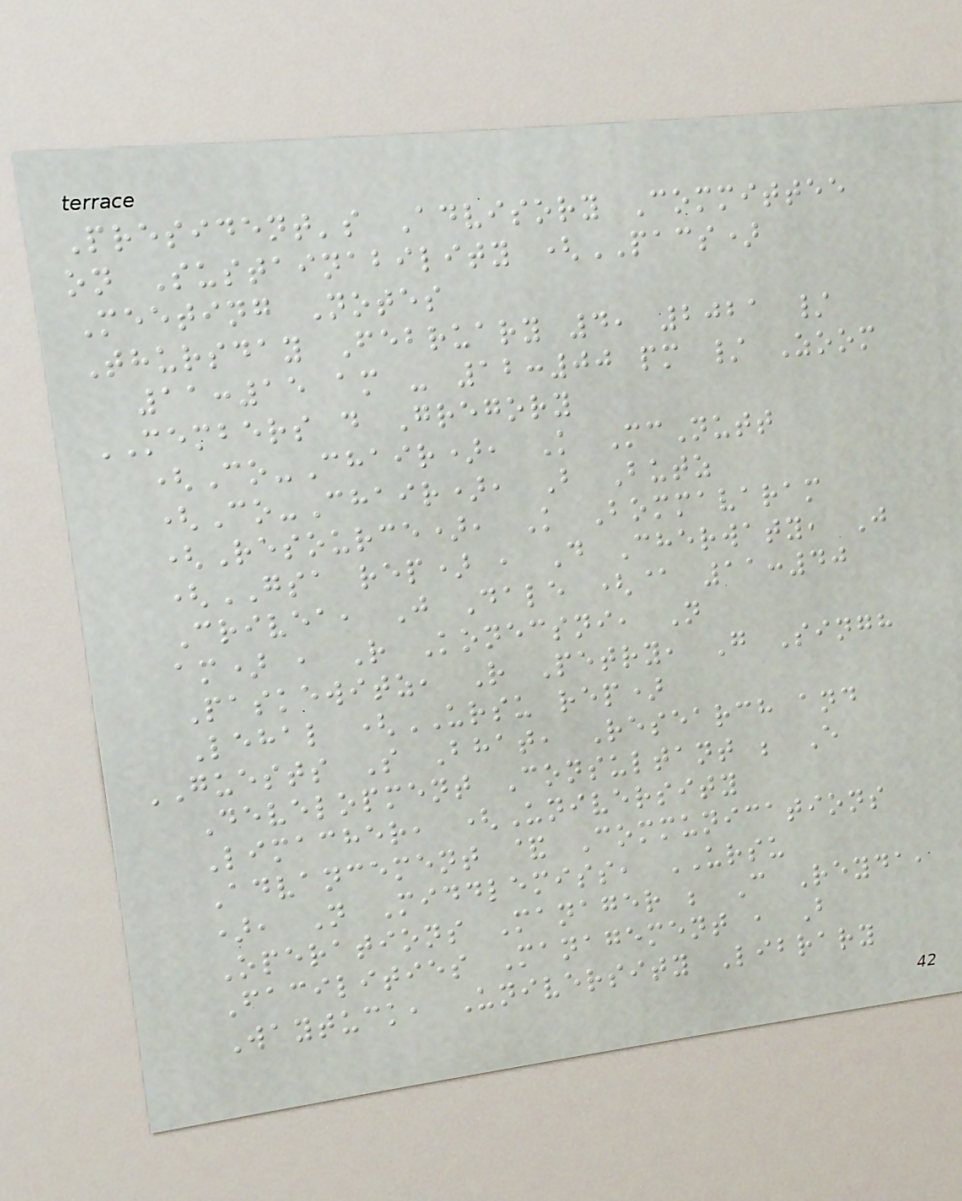President's Advisory Committee
on Sustainability (PACS)
Meeting Notes
Thursday February 4, 2021 /
11:15 am - 12:00 pm / Zoom
MEMBERS d Gregory
(Co-Chair), K McNutt
(Co-Chair), B Butz
(Resource), K Bommavaram
(GSA rep) , D Cherwaty, J
Crivea, J Dale (@ 11:40
am) , R Konecsni, N
Paskewitz, R Petry, G Singh
Lehal (URSU rep)
GUESTS S Bhat, Research and
Development Consultant ; E
Limacher, (University
Advancement & Communications
), N Middlemiss, URSU
Operations Manager ; C Reyda,
Facilities Management , B
Waytuck, University Library
